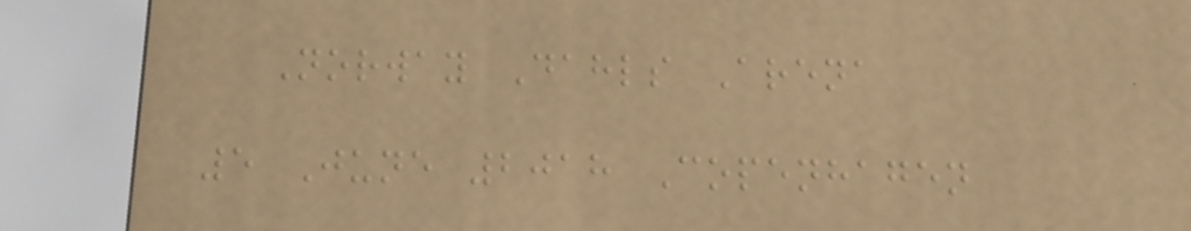Norway Dahls Arena
5 June 2018 Copenhagen
